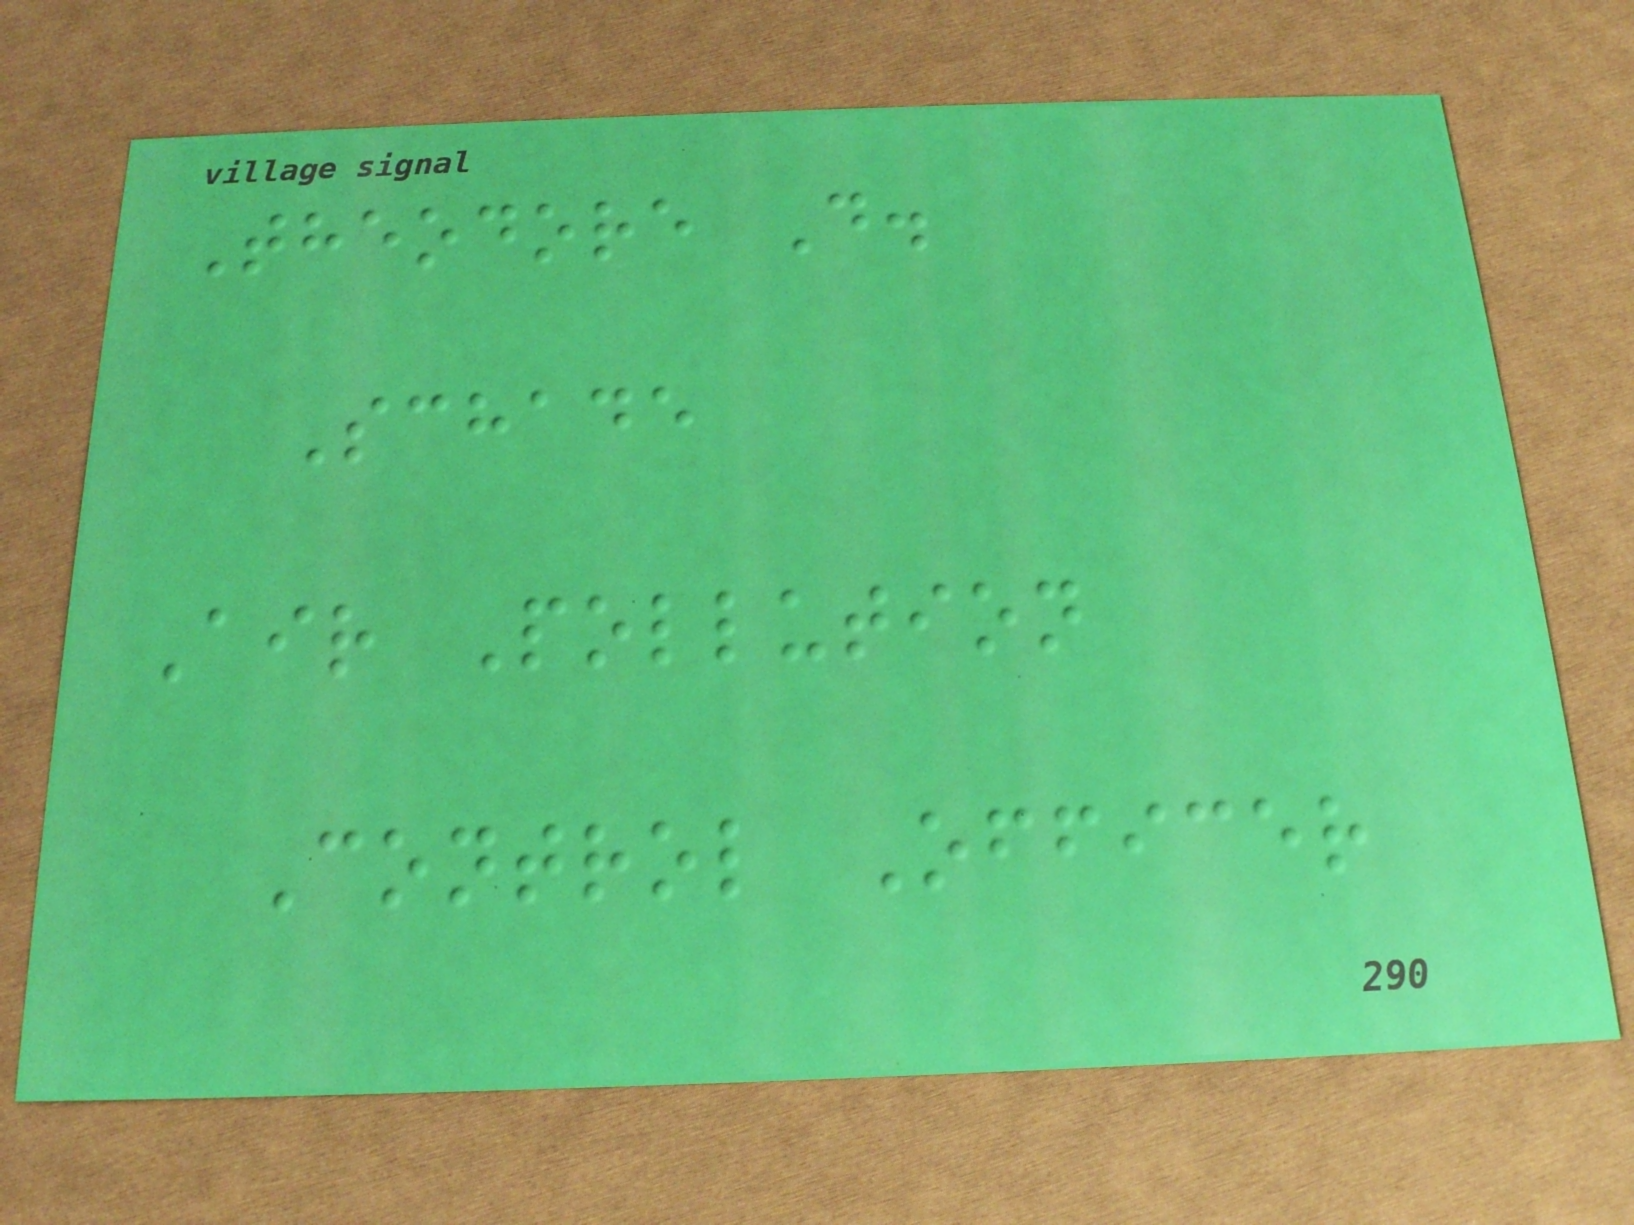Theodore D.
Schade
Air Pollution
Control Officer
